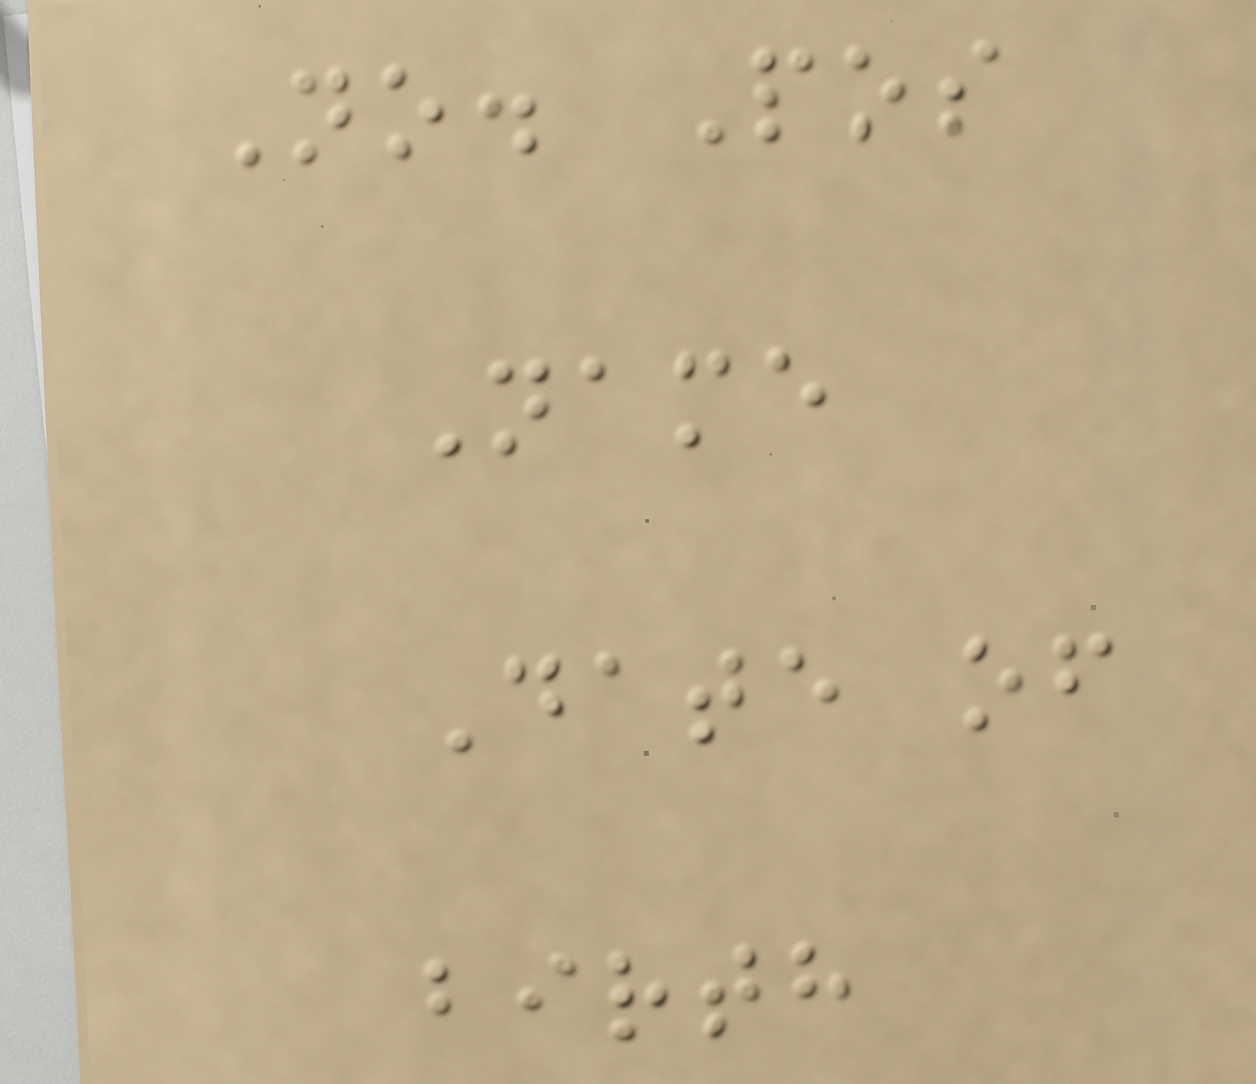No. Pos
Name
Date of
birth
